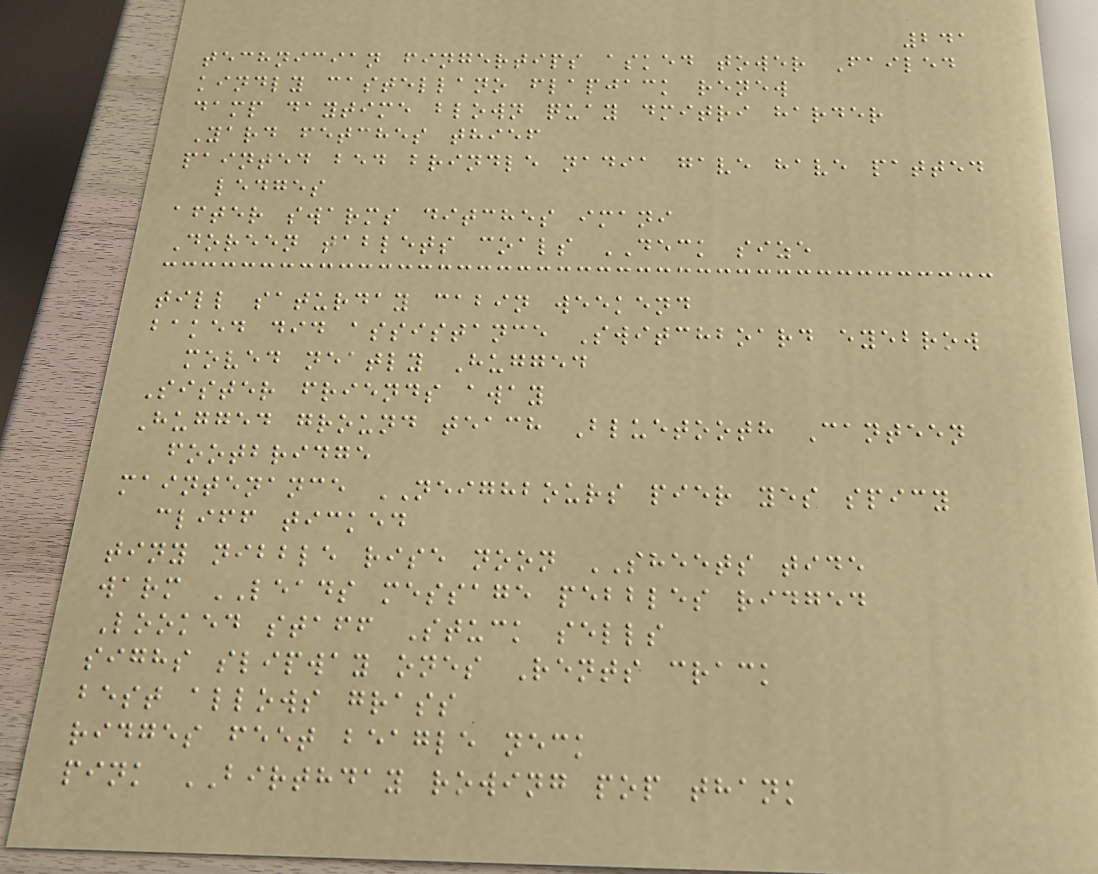241
technician fingertips asked tower Failed
kindly castellano flapjack renew
damp daytime blown quay dmitri harder
Yard fetches thief
painted bed brindle nadia gave have patted
ledges
after swarms ditches imani
Doreen tablets coals DECK size
till saturday cabin weekend
baked did assistance Switchboard eyebrow
moved neatly Hugged
Sister friends away
Hugged ground teach Bluetooth Canteen
footbridge
maintenance NEIGHBOURS pier yes spicy
cliff ticked
tiny nibble rise noon SHEETS tide
warm LEADS message pebbles ridged
Looked staff Stuck sells
sighs slipway ones Rents crack
best allows grass
ridges feet beagle neck
pink BIRTHDAY rowing pop thank
